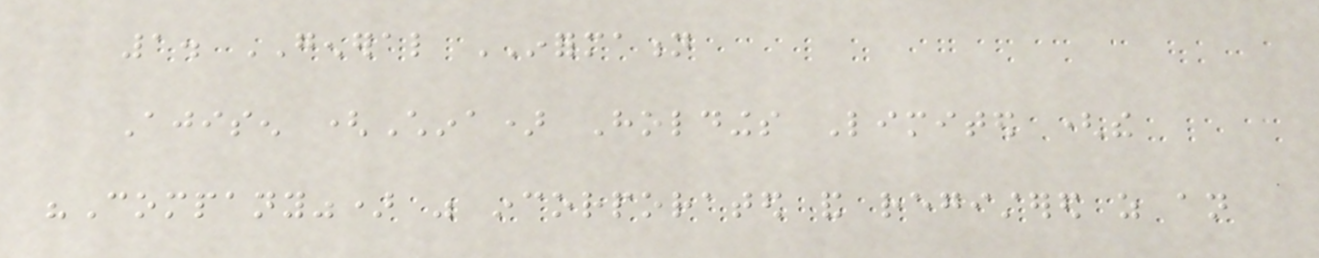1. GENERAL INFORMATION
Ajisen (China) Holdings Limited (the
"Company") was incorporated and registered as an
